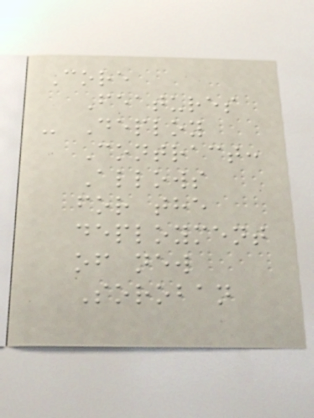Core
Features
- Deploy
Contract:
Allows
for the
deployment
of new
Soroban
